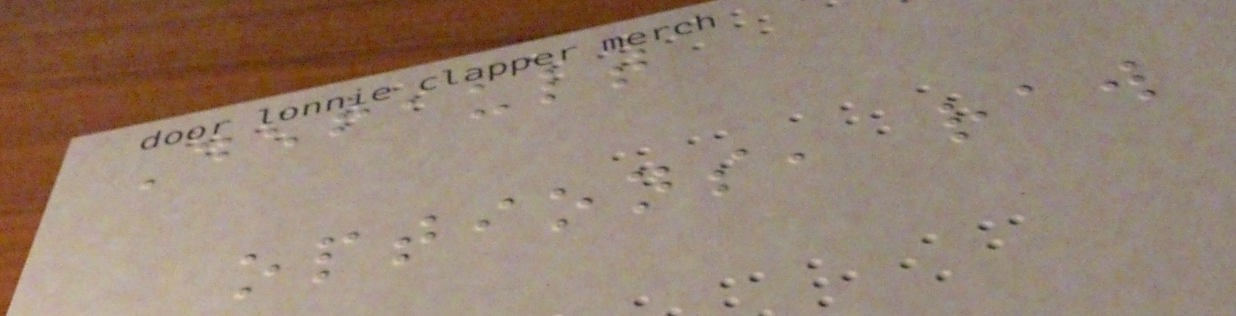Default
options, raw
